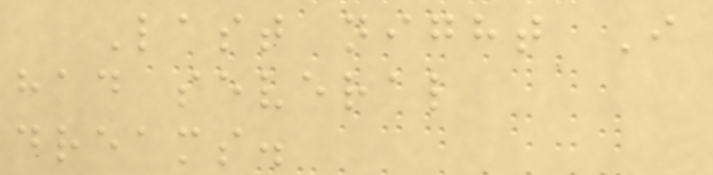Last night I
had several
dreams.
